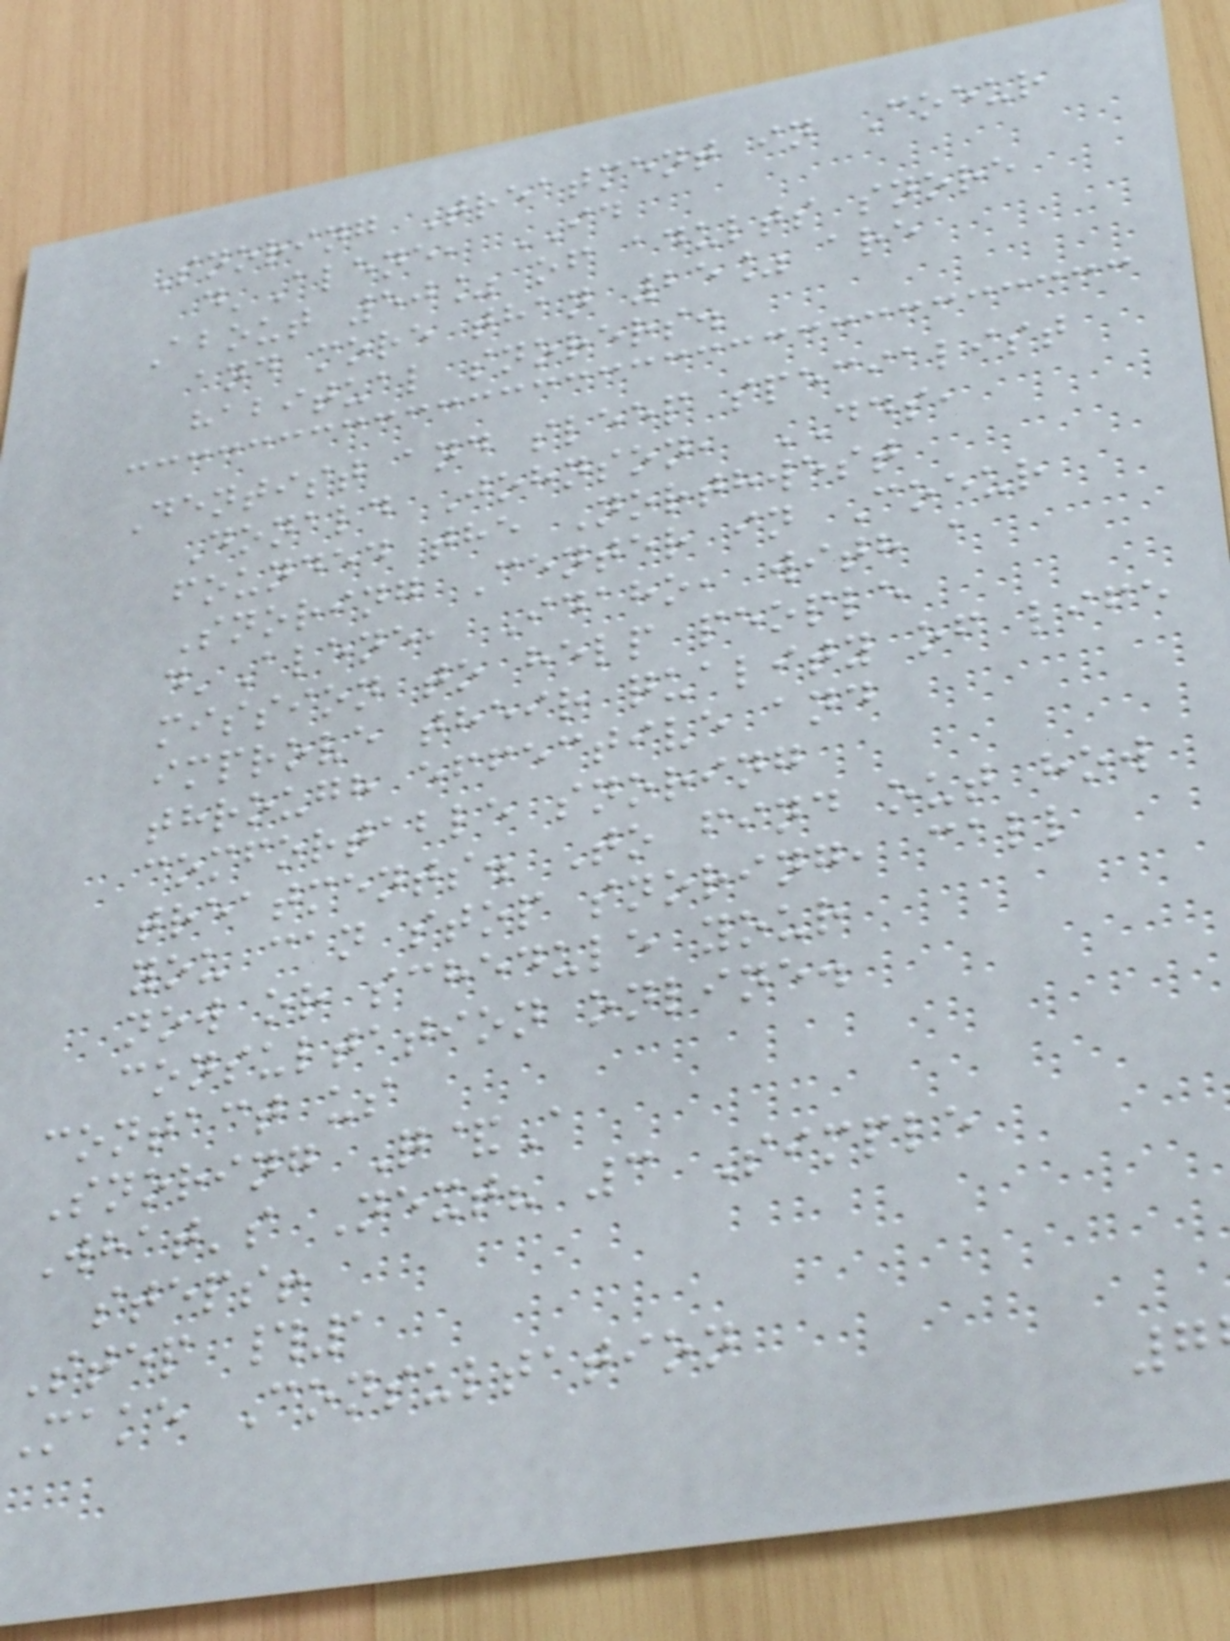Snoring Treatment in Coeur
d'Alene, ID
About 50% of adults snore
and more than 25% are
habitual snorers.
Dentist and sleep specialist
Donald Johnson, DDS,
founded the Northwest
Snoring Center in Coeur
d'Alene, Idaho, with a
mission to help people
improve their quality of life
through effective and
comfortable snoring
treatments. To find out how
you can stop snoring, call
now or schedule your
consultation online.
contact us
Snoring Q&A
What's Next? 3 Simple
steps!
Step #1
Make Consultation
